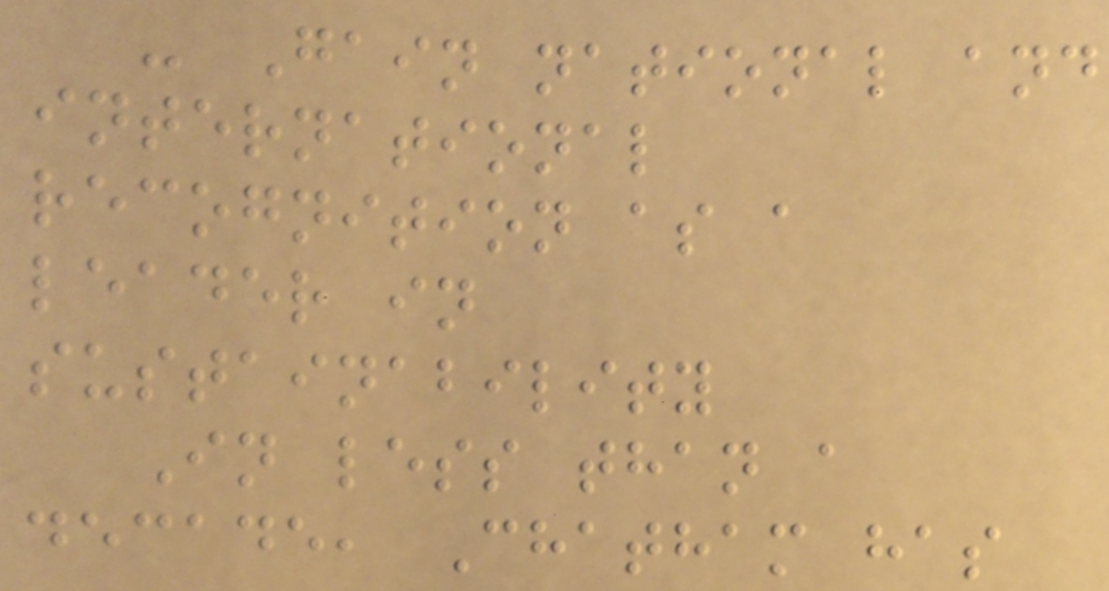- Gain national and
international
recognition as a
leader in
sustainability
In less than a
decade, Chatham has
